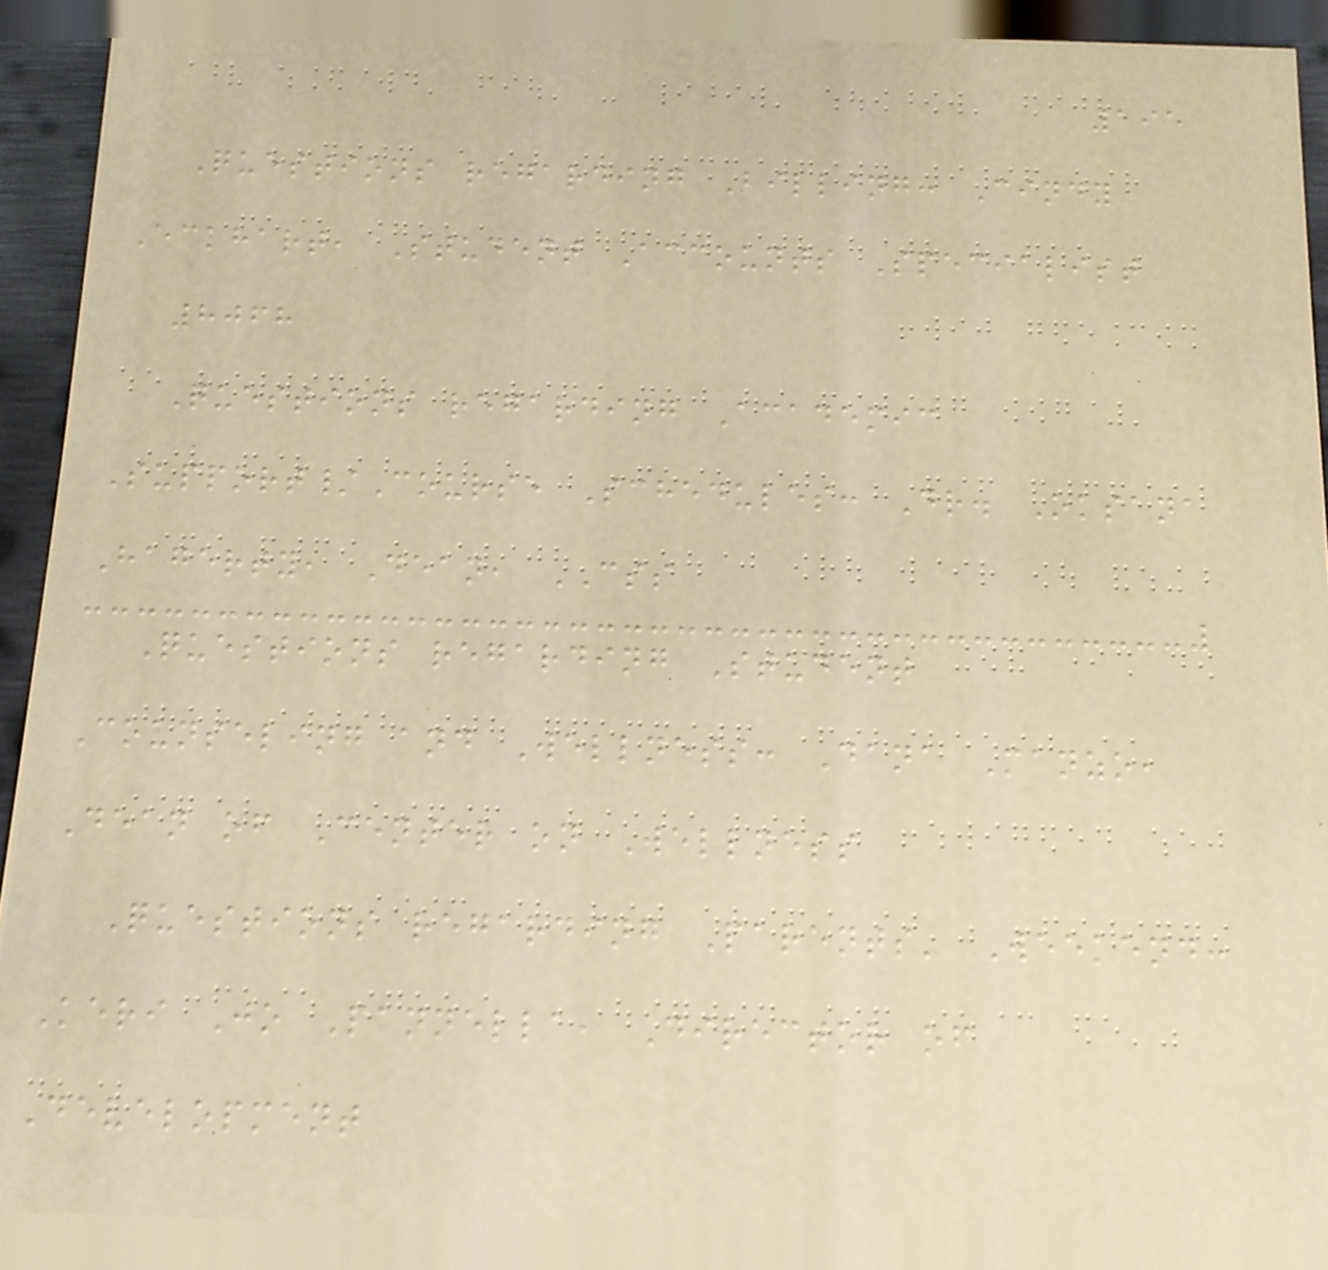195
Questions regarding Billing: Cindy
Eckhart, Student Accounts Specialist
8068
Questions regarding Academic
Support/Course Schedules: Dr. Oksana
Hagerty, Dean, CSS
Questions regarding Student
Counseling and Wellness: Dana Manzo,
Dean of Center on Wellness
Questions regarding Parents' Weekend:
Keri Jo Pannella, Director of
Development
